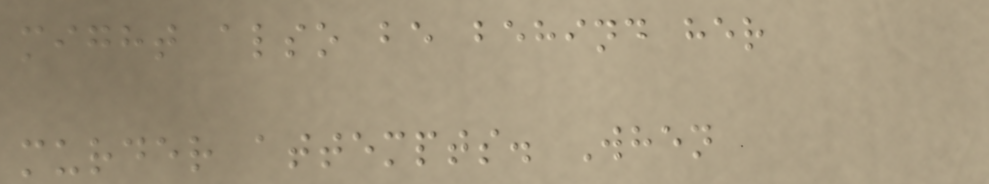might also be behind her
murder attempts. When
